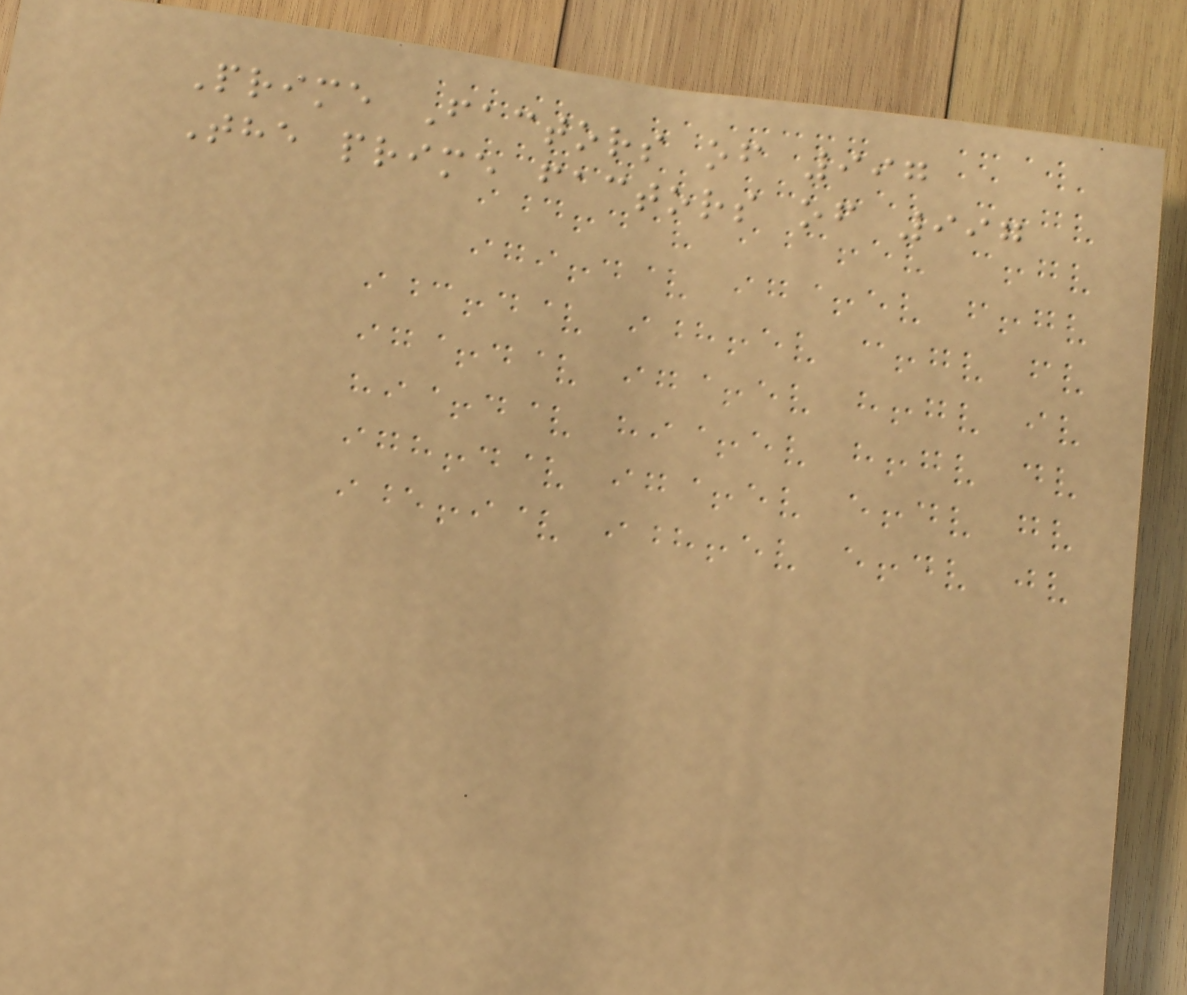Prime Factors of 997
The prime factors of 997
